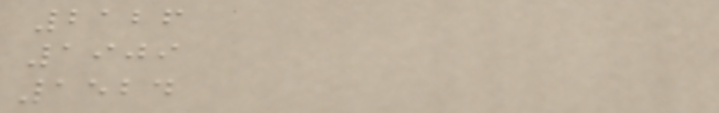2126
1909
1524
